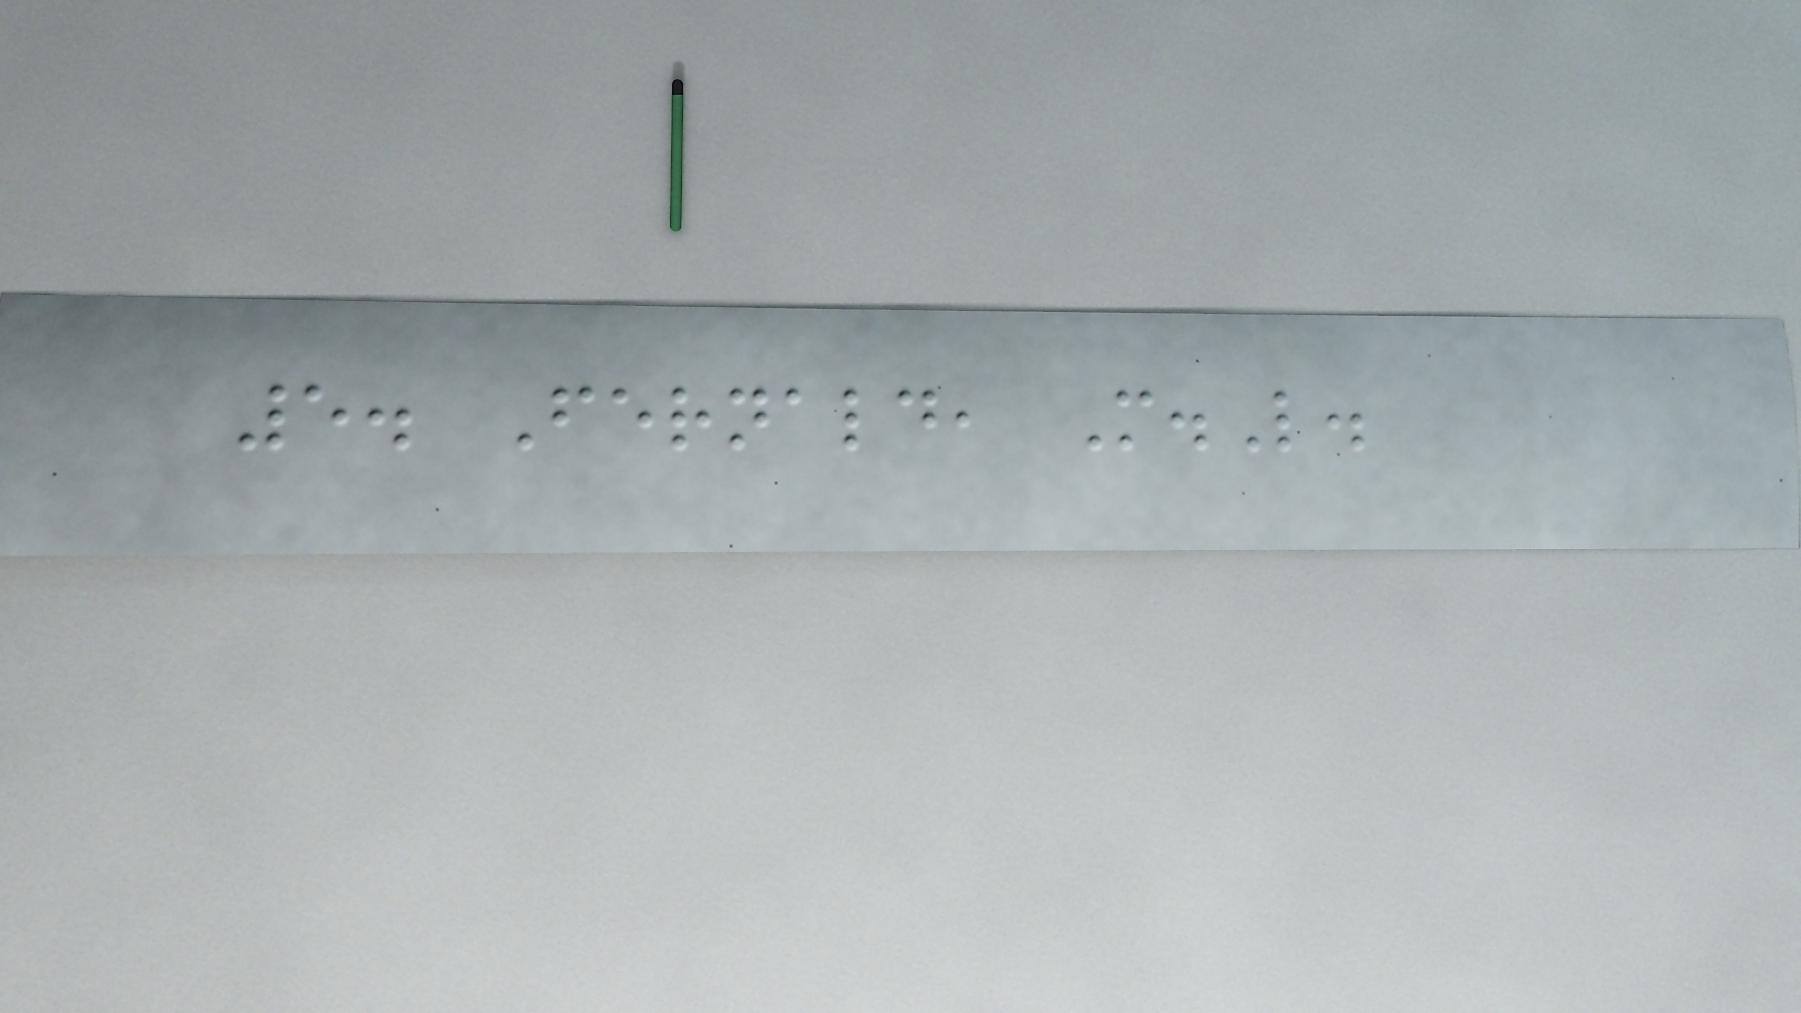5. Fernald, M.L.
